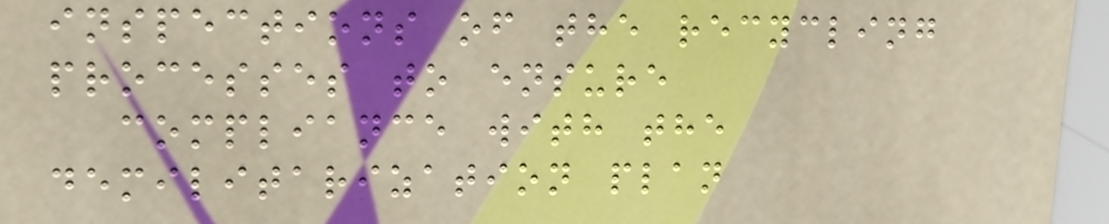inspections of the recycling
processes to ensure
compliance with the
demilitarization plan
